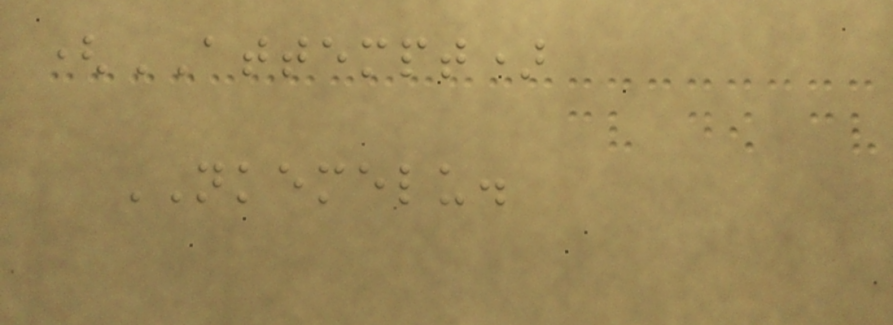(ATTEMPT)
NKEMELU.
